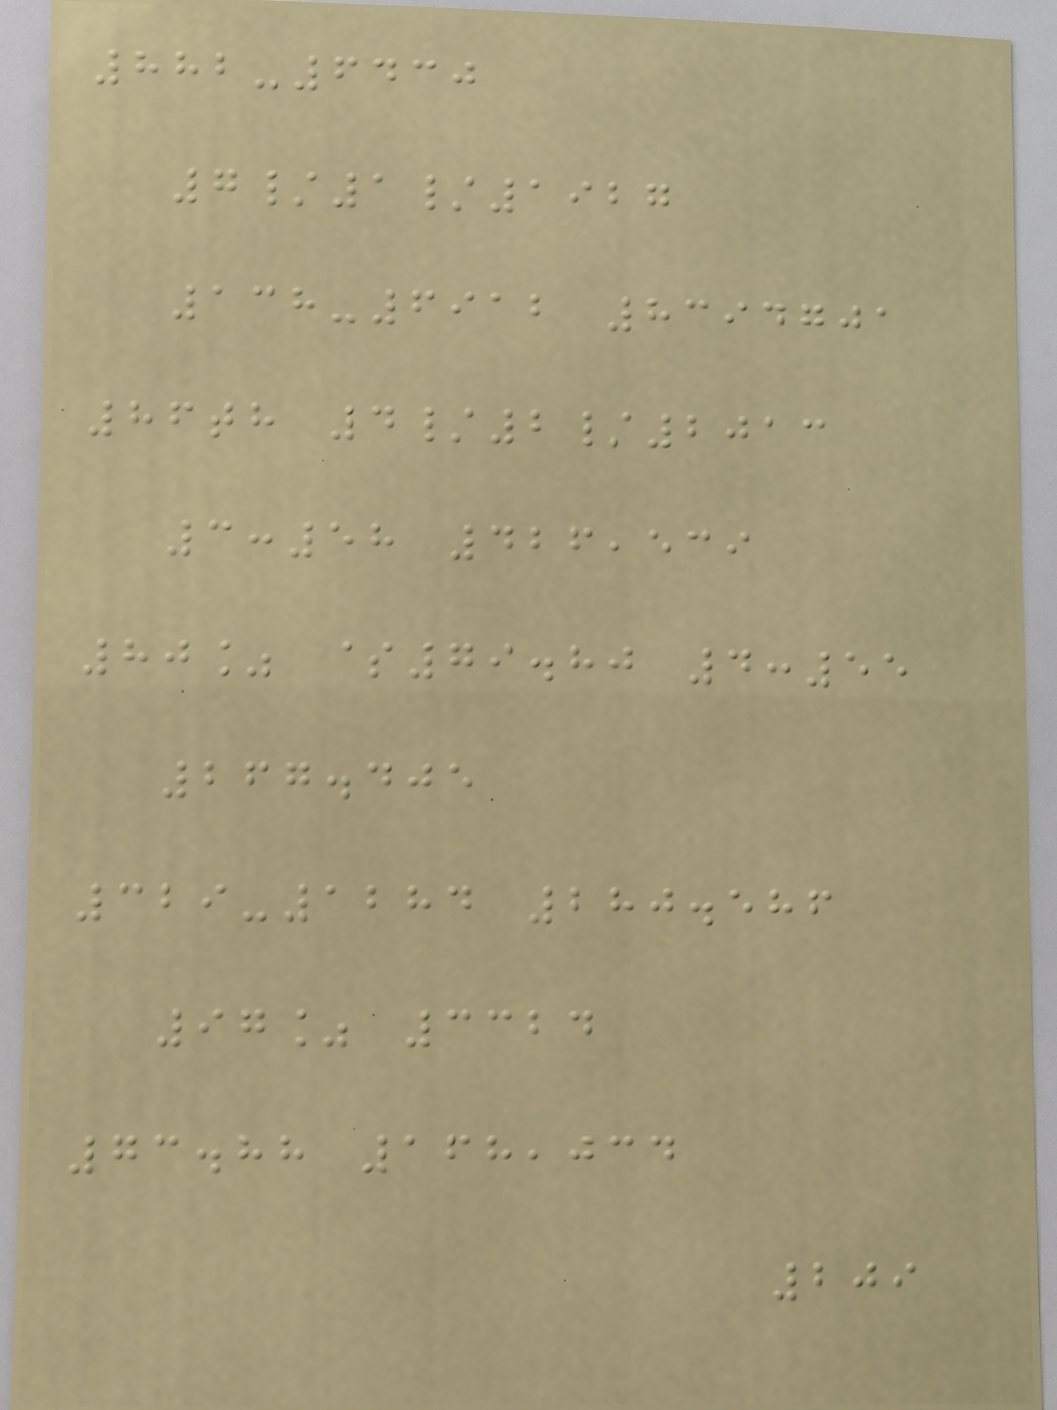882-6430
7/1/1927
138-6912 8394701
86th 4/2/2013
3:58 426,539
80% $79.80 4:55
267.405
329-1284 280.586
97% 3324
73.88 168,034
209
